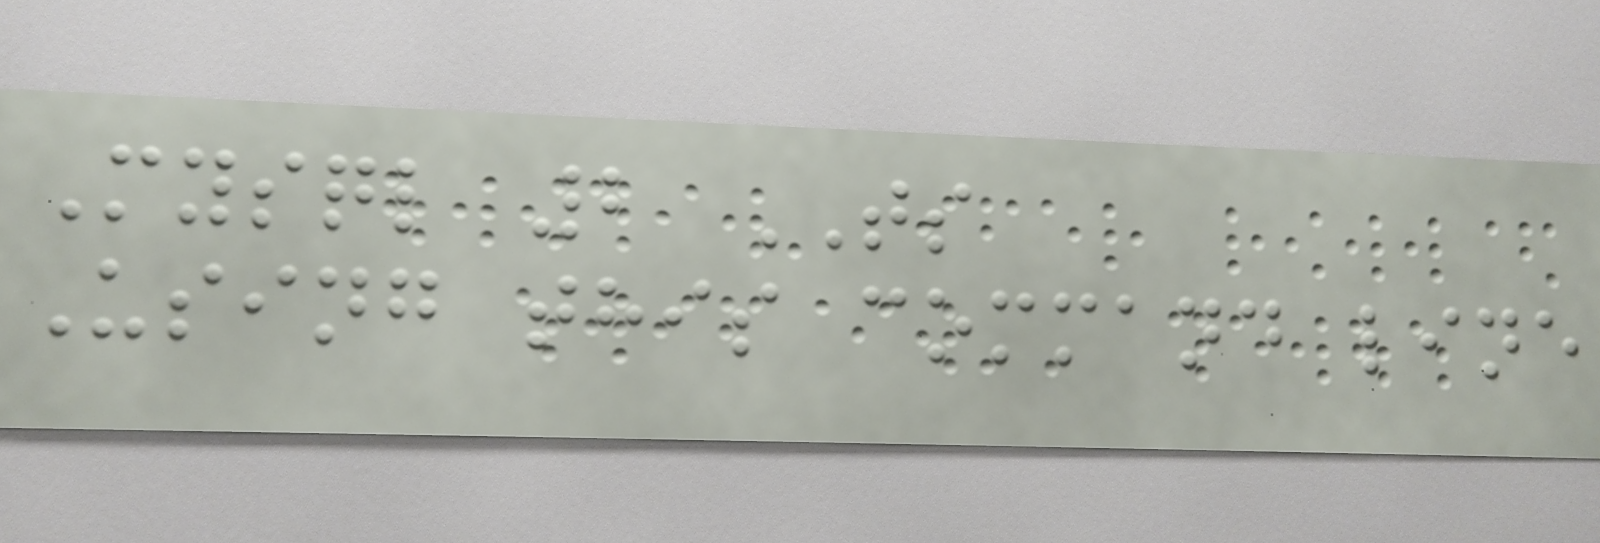Mysql 2 TS
Using this command line
